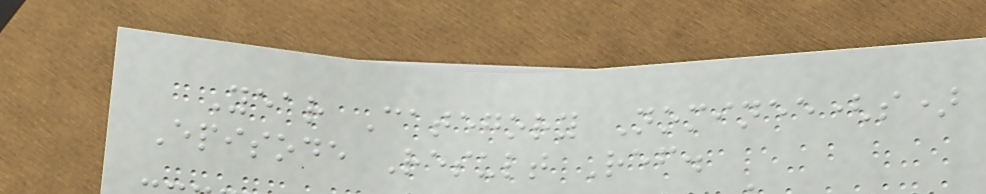Year Category Nominee(s)
Episode Result Ref.
